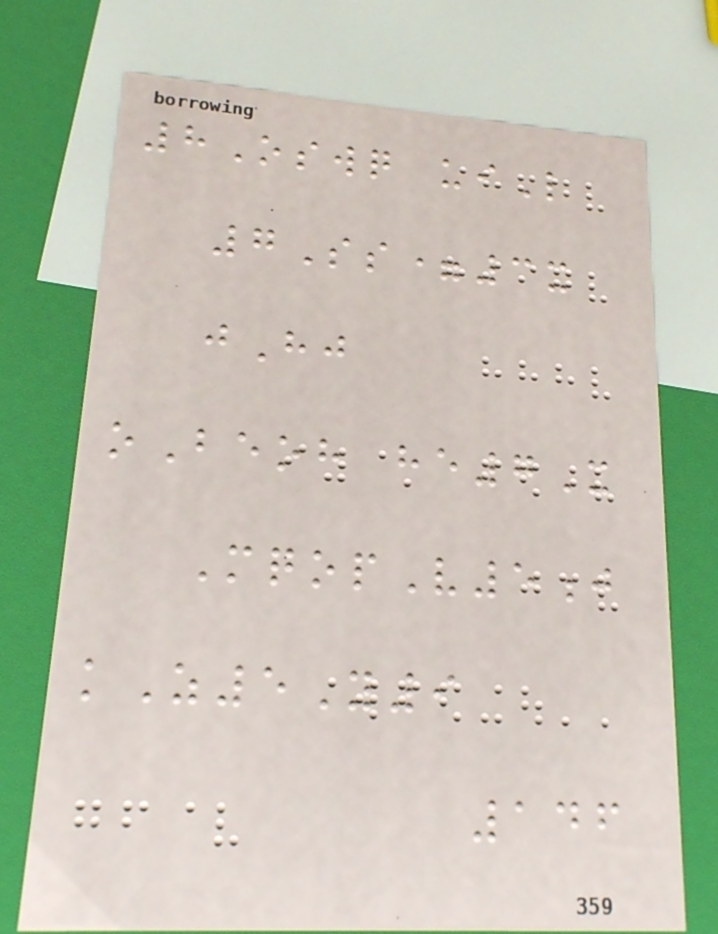8Oswq uiL
7Ss=3x
jHj
oBeoh he7X
MqopV5j
kZ5Y9
146
